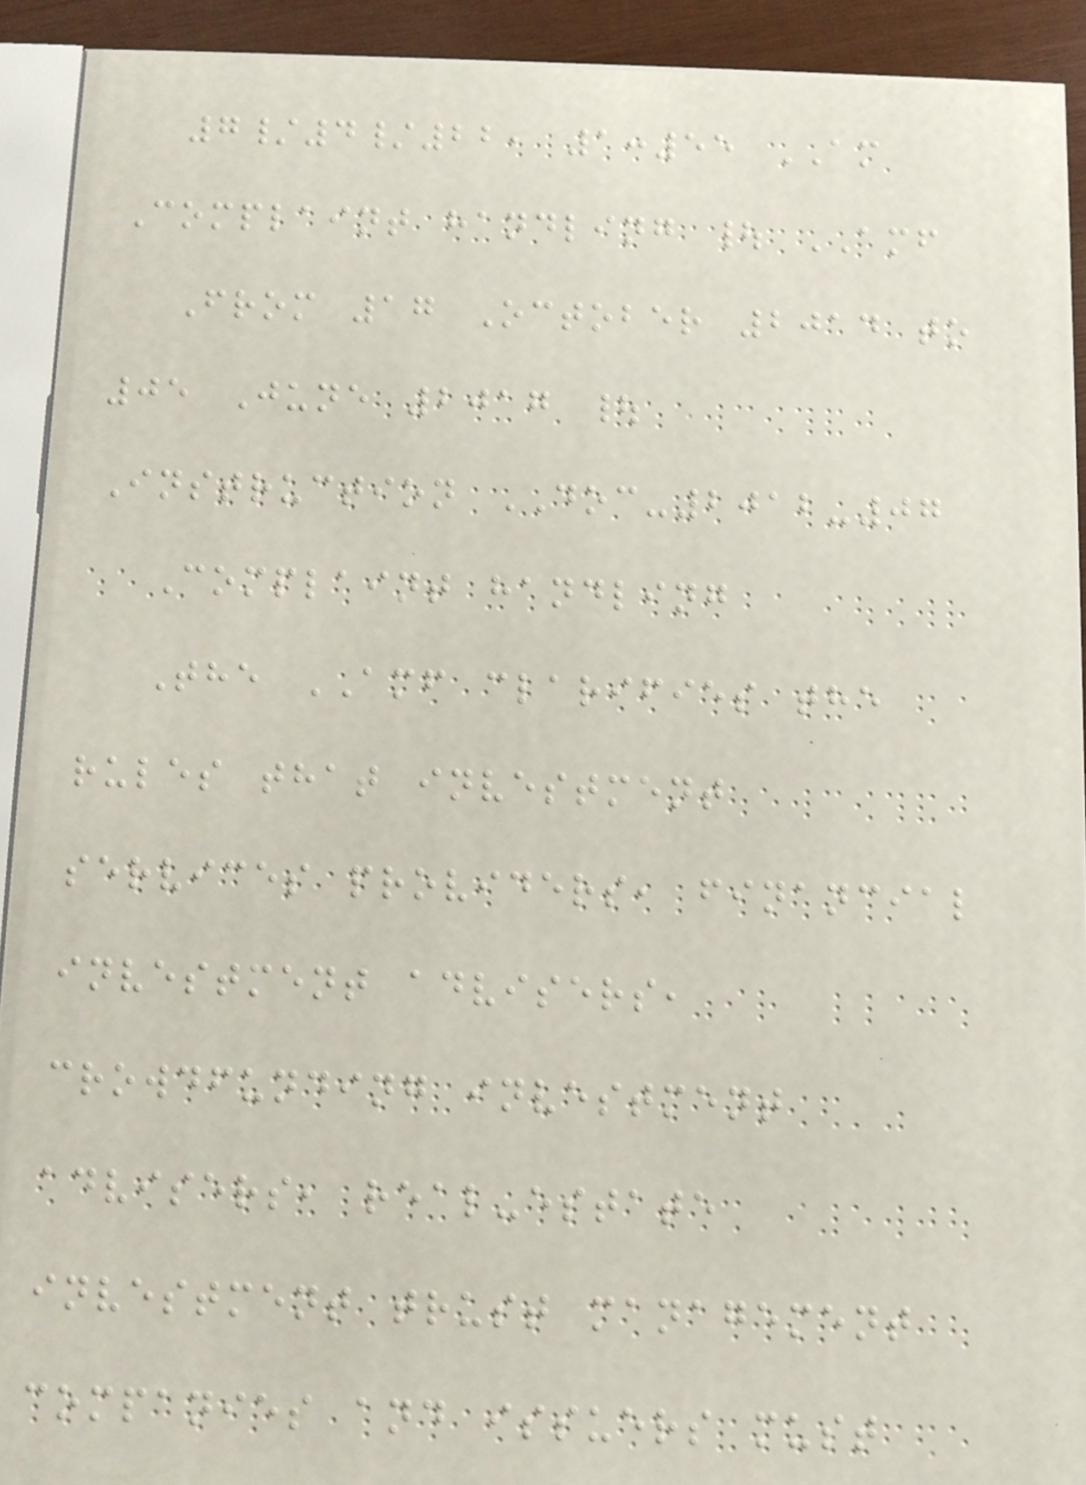7/4/22, 1:55 AM
Complaint handling | AMF
From 17 October 2014 to
05 June 2017 |
Instruction DOC-2012-07
Complaint handling
The AMF clarifies the
rules that investment
services providers, financial
investment advisers,
crowdfunding investment
advisers, real-estate
investment trust management
companies and issuers must
